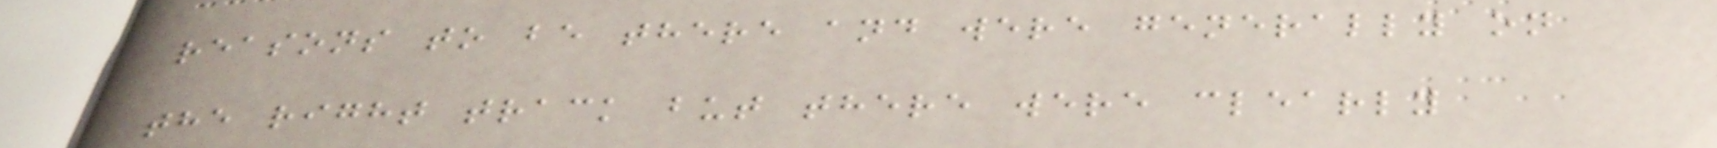reasons to be there and were generally on
the right track but there were clearly
